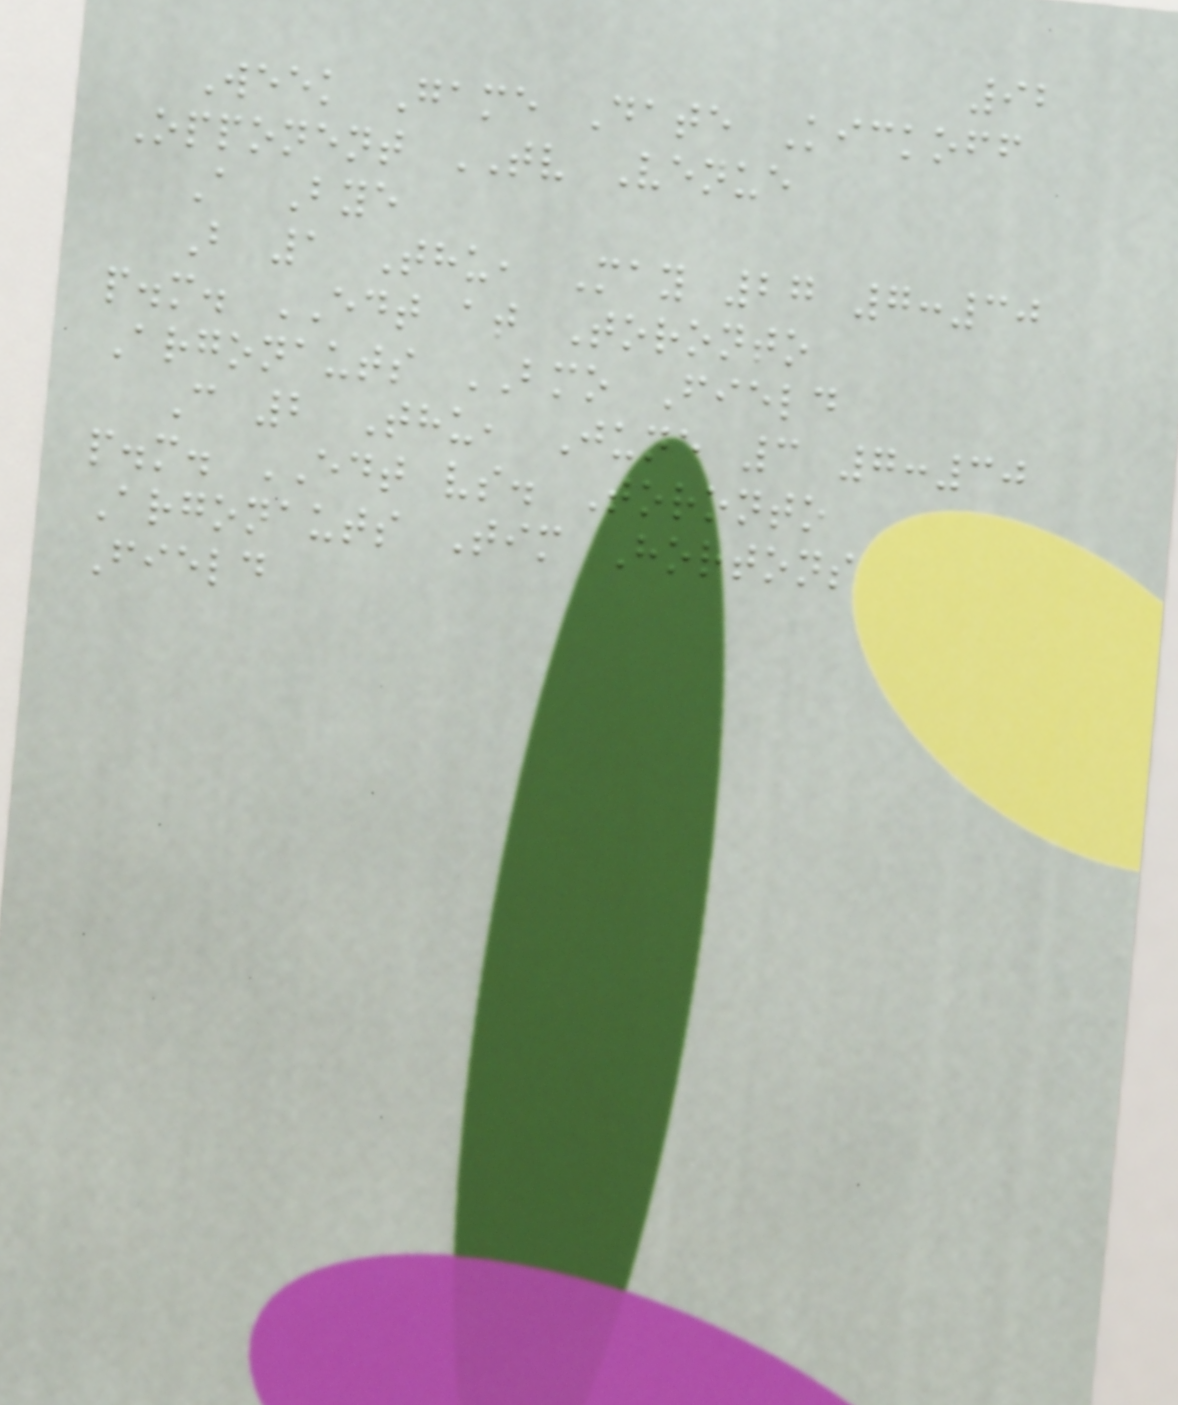92
Week Game Date Kickoff
Opponent TV Venue
A Bye
B 1 Thu, May 27 7:30
p.m. EDT at Toronto
Argonauts BMO Field
C 2 Thu, June 3 7:30
p.m. EDT vs. Toronto
Argonauts Tim Hortons
Field
